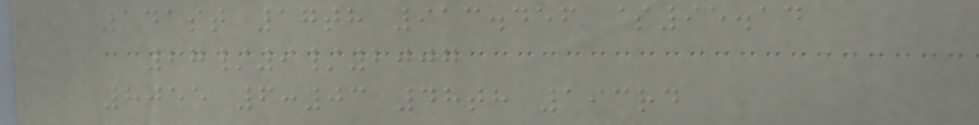141st 17th 913.456 $95.14
27/9/2007
8055 6:03 48th 193rd
